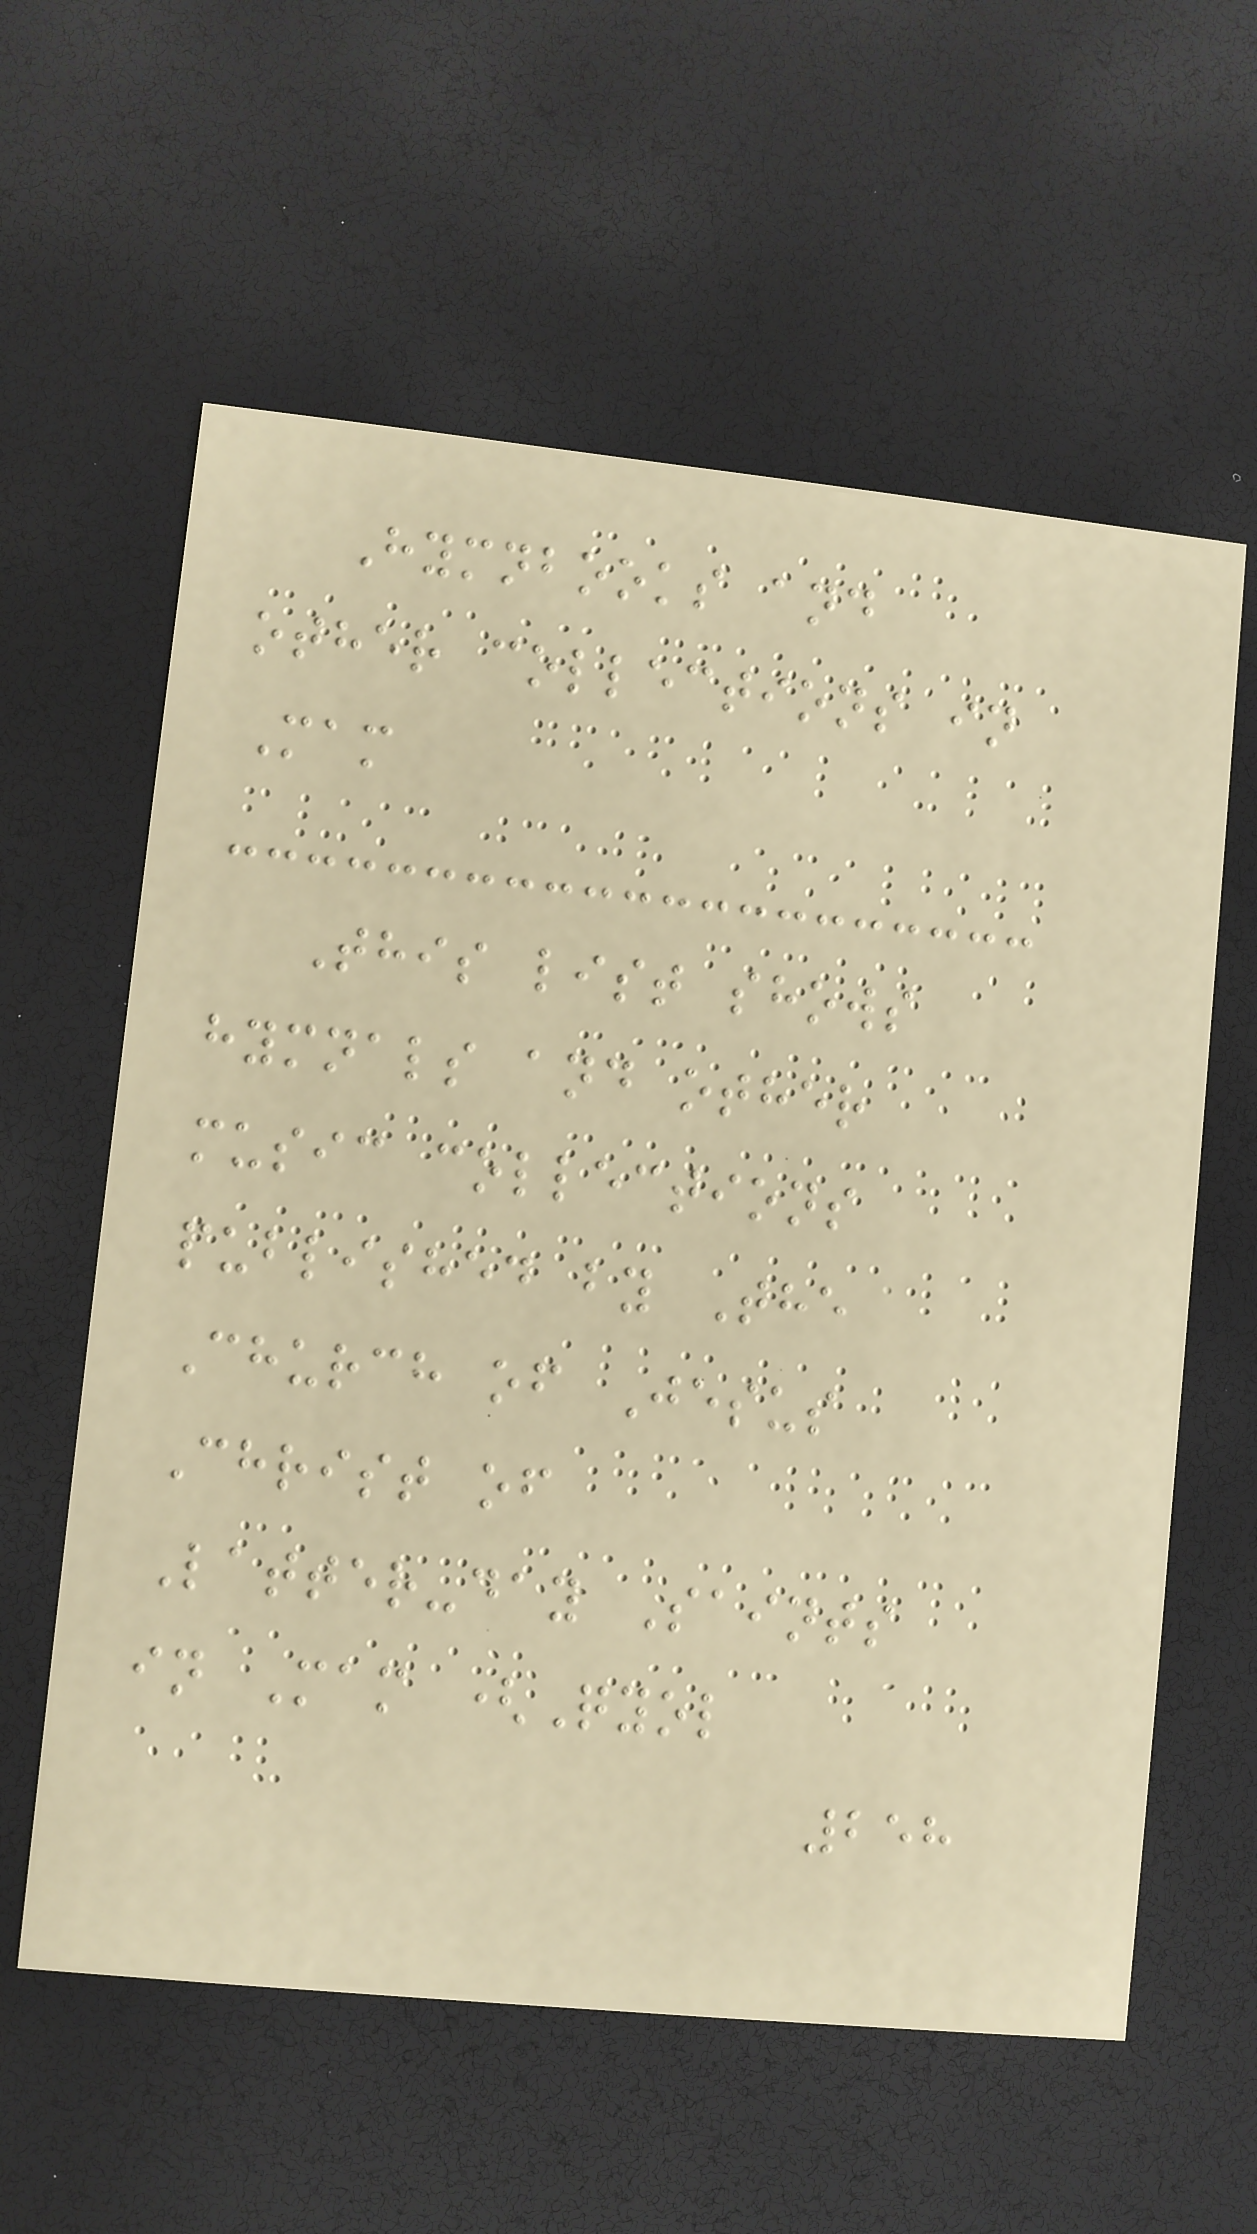Hymnbooks and
other collections in
Mam
This list shows
hymnals and other
music collections
published by The
Church of Jesus
Christ of
Latter-day Saints
in Mam (Qyol
258
